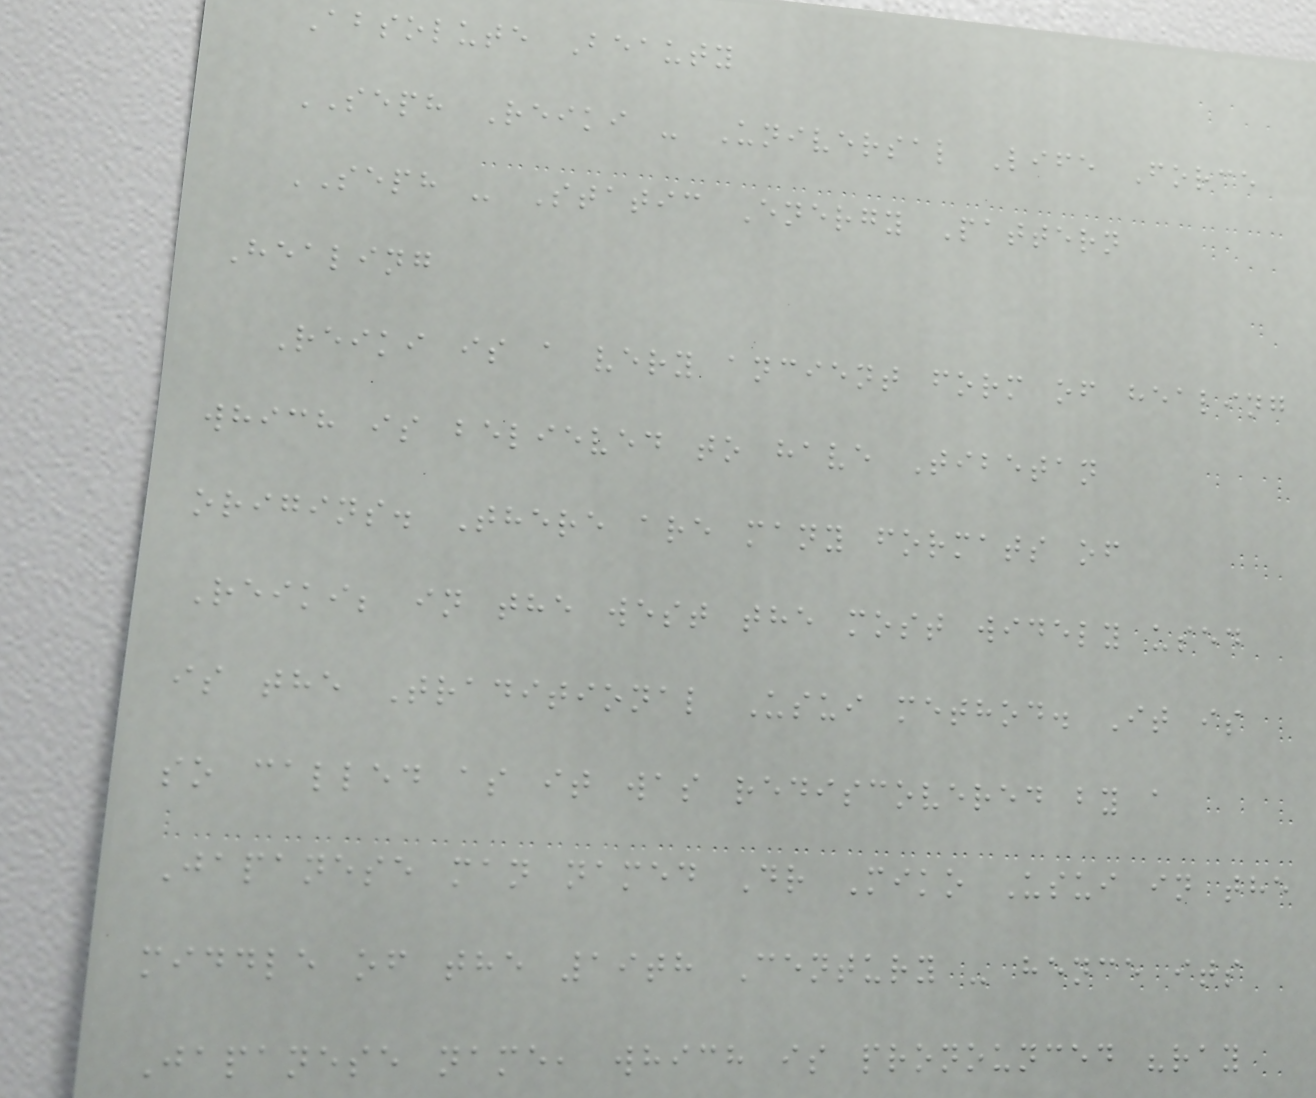Absolute Beauty
SEPH Reiki - Universal Life Force
SEPH - Static Energy Pattern
Healing
Reiki is a very ancient form of healing
which is believed to have Tibetan
origins. There are many formats of
Reiki; in the west the most widely used
is the Traditional Usui method. It is
so called as it was rediscovered by a
Japanese man named Dr Miko Usui in the
middle of the 19th Century - hence its
Japanese name, which is pronounced "ray
